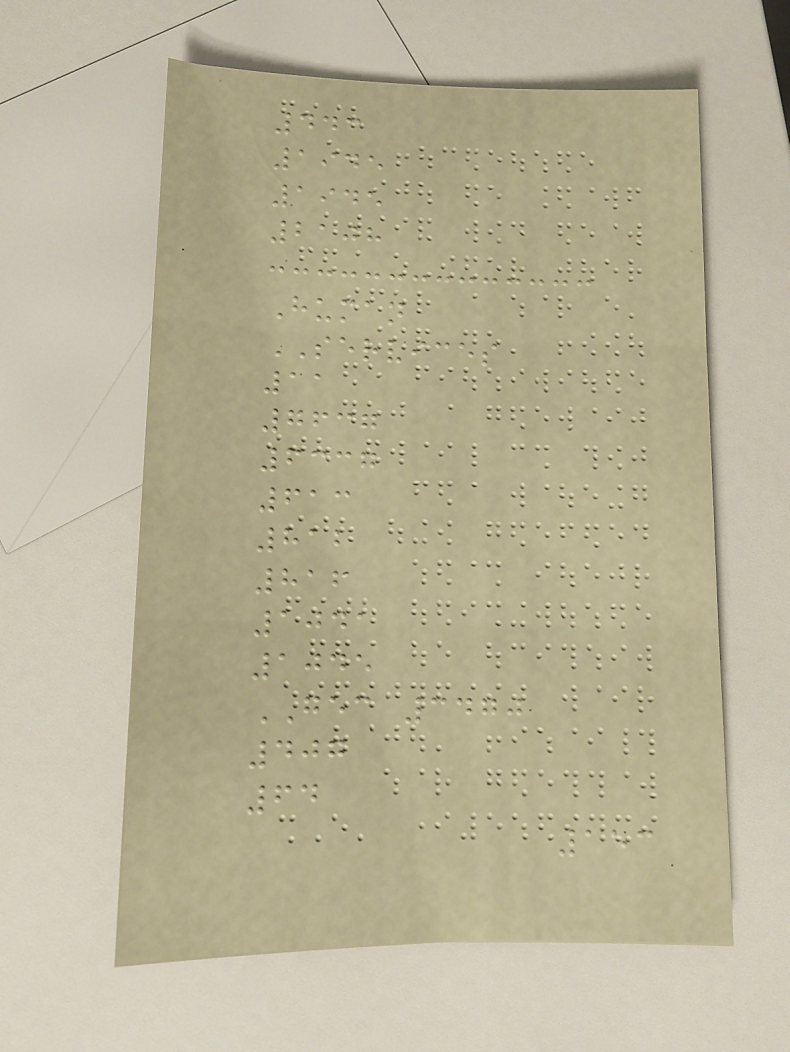443
1945
1945
2108
Human
SERVICES
11
7637
6337
613
812
816
1041
1045
GEC 3470
407
64
153
